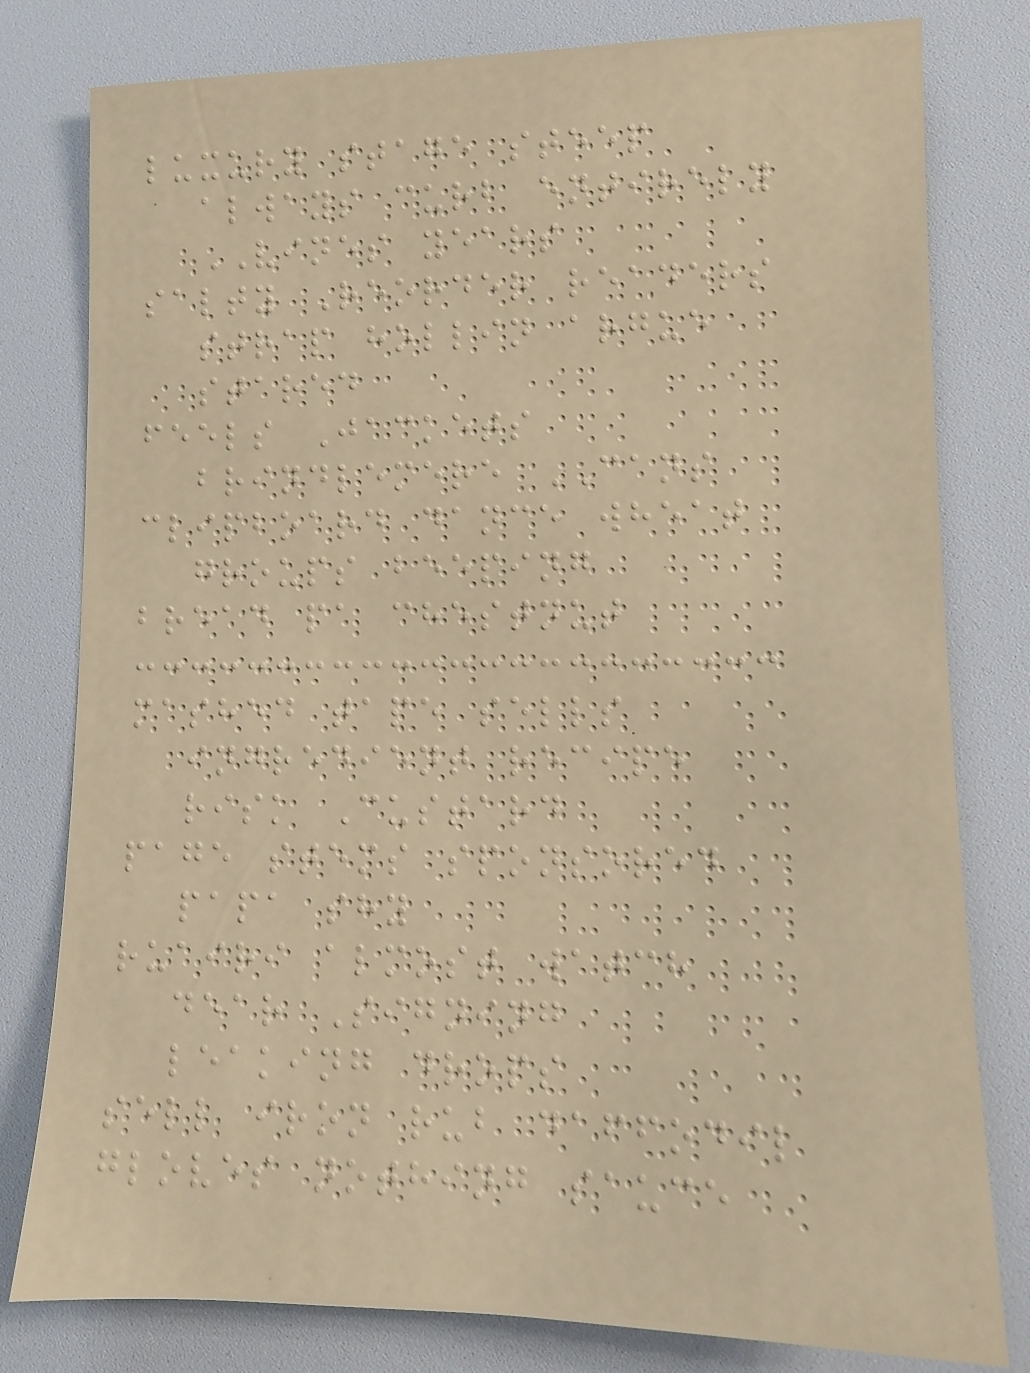luxury stage steep
always curb entirely
VINES years
salty Reorder readers
strap hollin argue
stared
feels Jackets
brindlemere CANS
clipboard dance wheat
groups beeping
bread pa chestnut
mashed tape sells
ingredient recipe
risk Custard
page stems sponsored
papa shy
ruairi almost watch
dear Signing
leaking drops
sell iron rub daffodil
gloves nothing sauce
